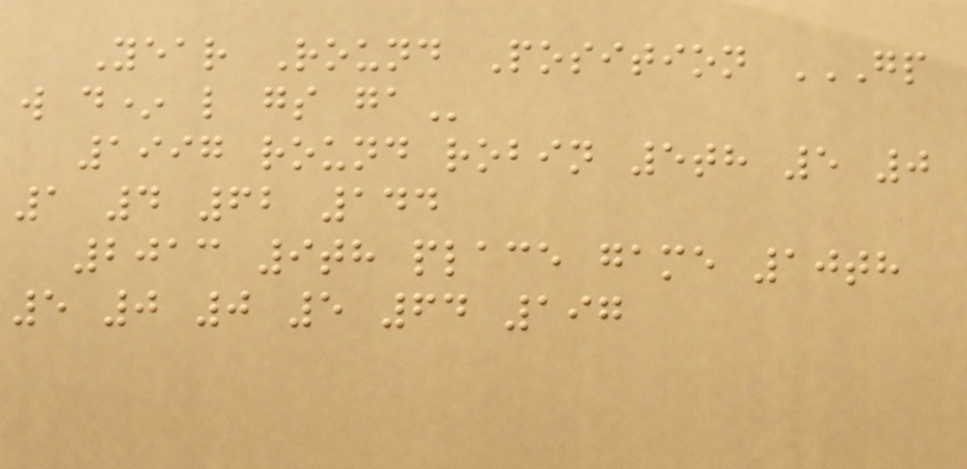Year Round Position GP
W D* L GS GA
1997 round robin 5th 5 0
1 4 62 144
2013 9th place game 10th
5 0 0 5 64 197
